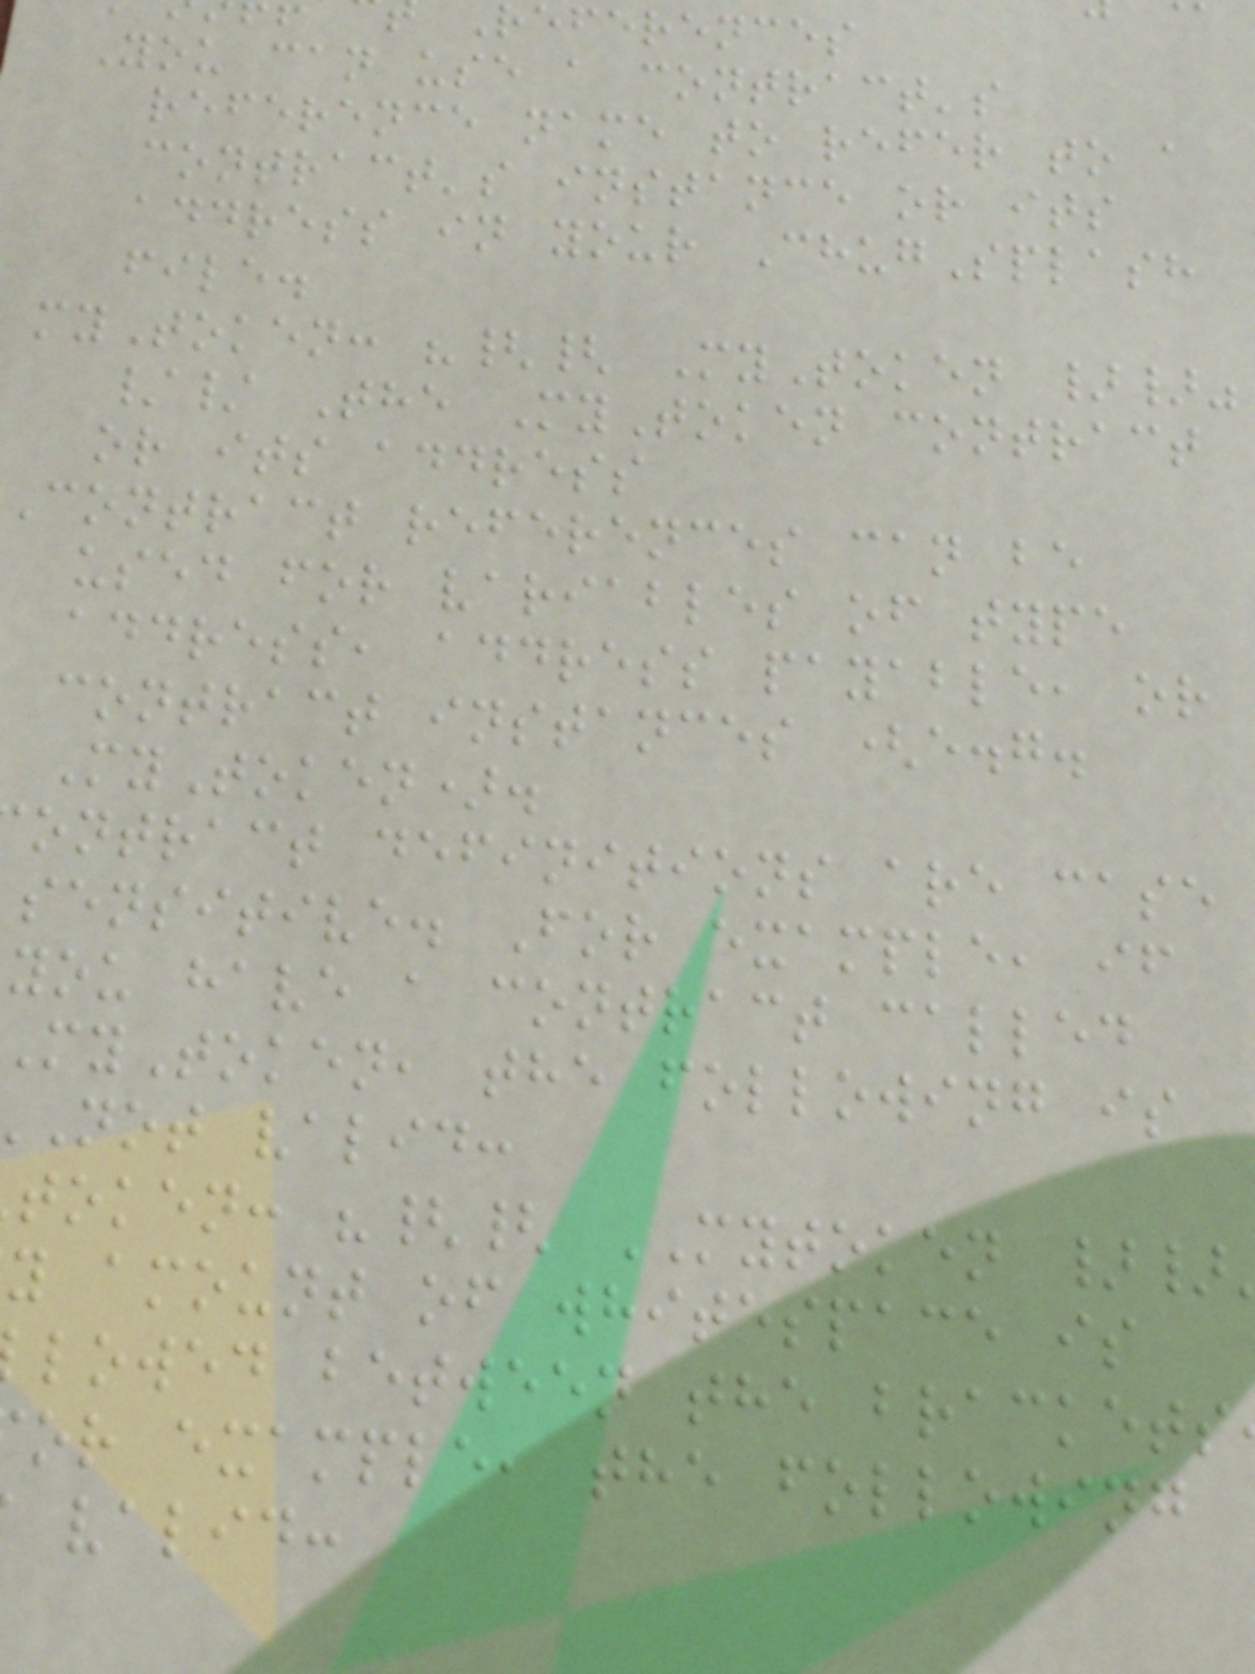references
You can use a contract's
reference name to refer to a
contract's instance or its
address in your ChugSplash
file.
myToken: "{{ MyToken }}"
// The MyToken contract
or its address
Contract references can be
used for variables of type
address, address payable, or
contract instances (e.g.
MyToken).
ontract definitions are case
sensitive. For example, if
you have a contract called
yToken, the following is
not valid:
token: "{{ MYTOKEN }}
y amount of whitespace is
lowed between the brackets
or example, the following
valid:
